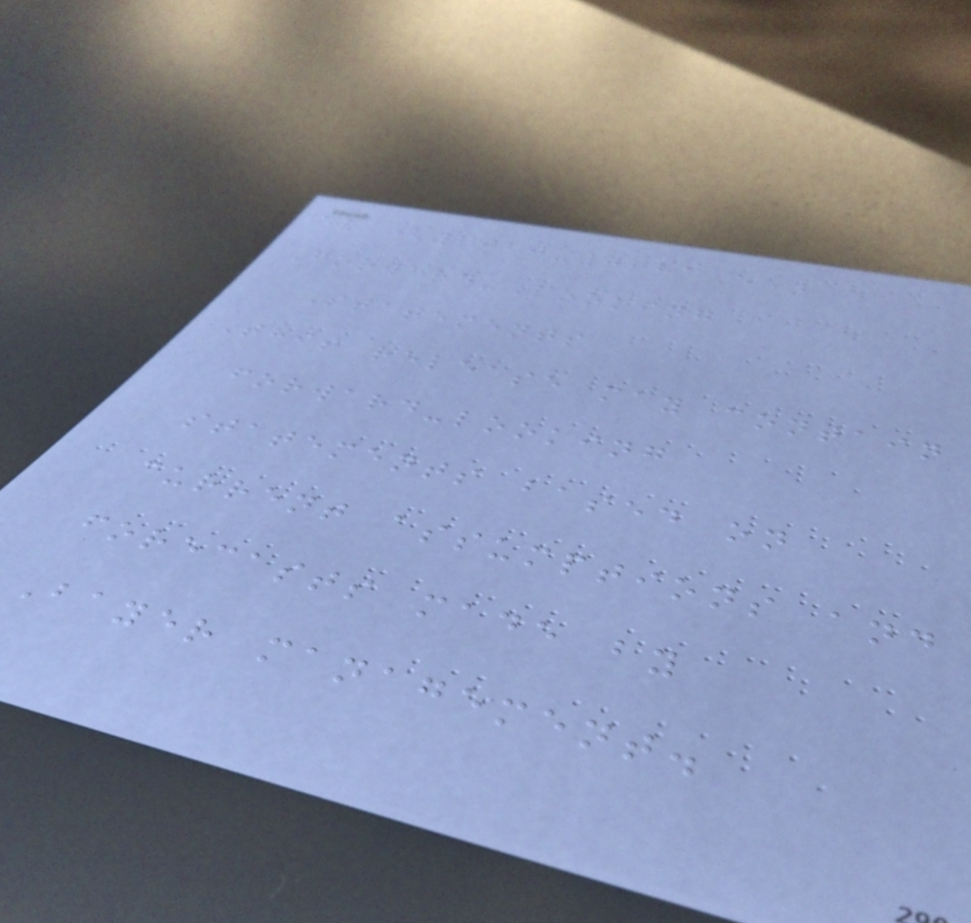dv (2020-0281E)
Forward-Looking
Statements
This release may contain
forward-looking
statements based on
current assumptions and
forecasts made by
Bayer management.
